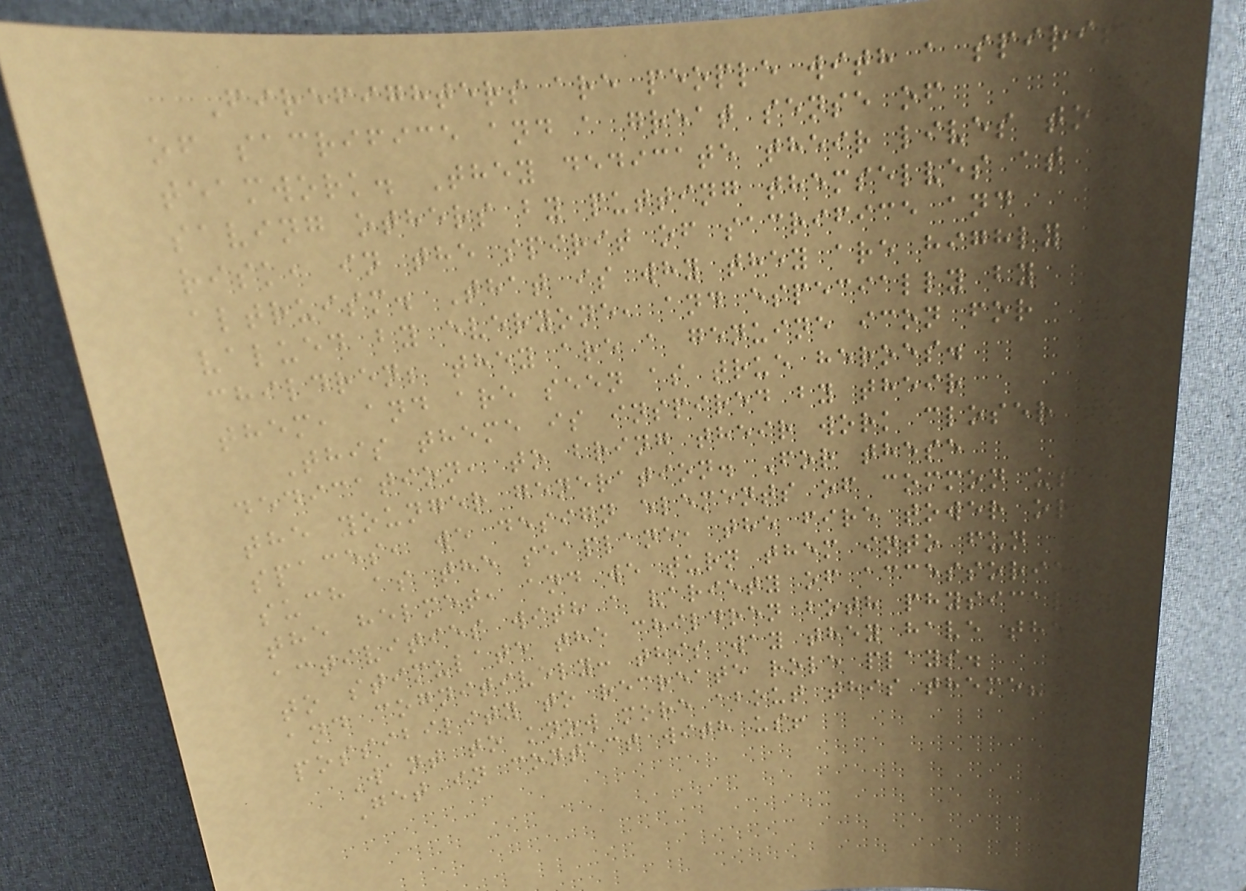Firefighters are people with a spirit
of sacrifice and a great sense of
teamwork. They dedicate their lives to
saving others by putting themselves at
risk, in the spirit of sacrifice and
altruism. That is why they are highly
valued by everyone, and especially by
children; they are a genuine icon for
them, and are seen as true heroes.
This theme is inspired by their
dedication, to bring their work closer to
the younger generation. For these
spaces, we design elements of common use,
such as the seaplane, the fire tower or
the helmet, and we turn them into fun
activities with a variety of accessories
to stimulate the children both physically
and cognitively: this way they have the
possibility to recreate role plays.
Want to know more about this theme?
Get in contact with us!
